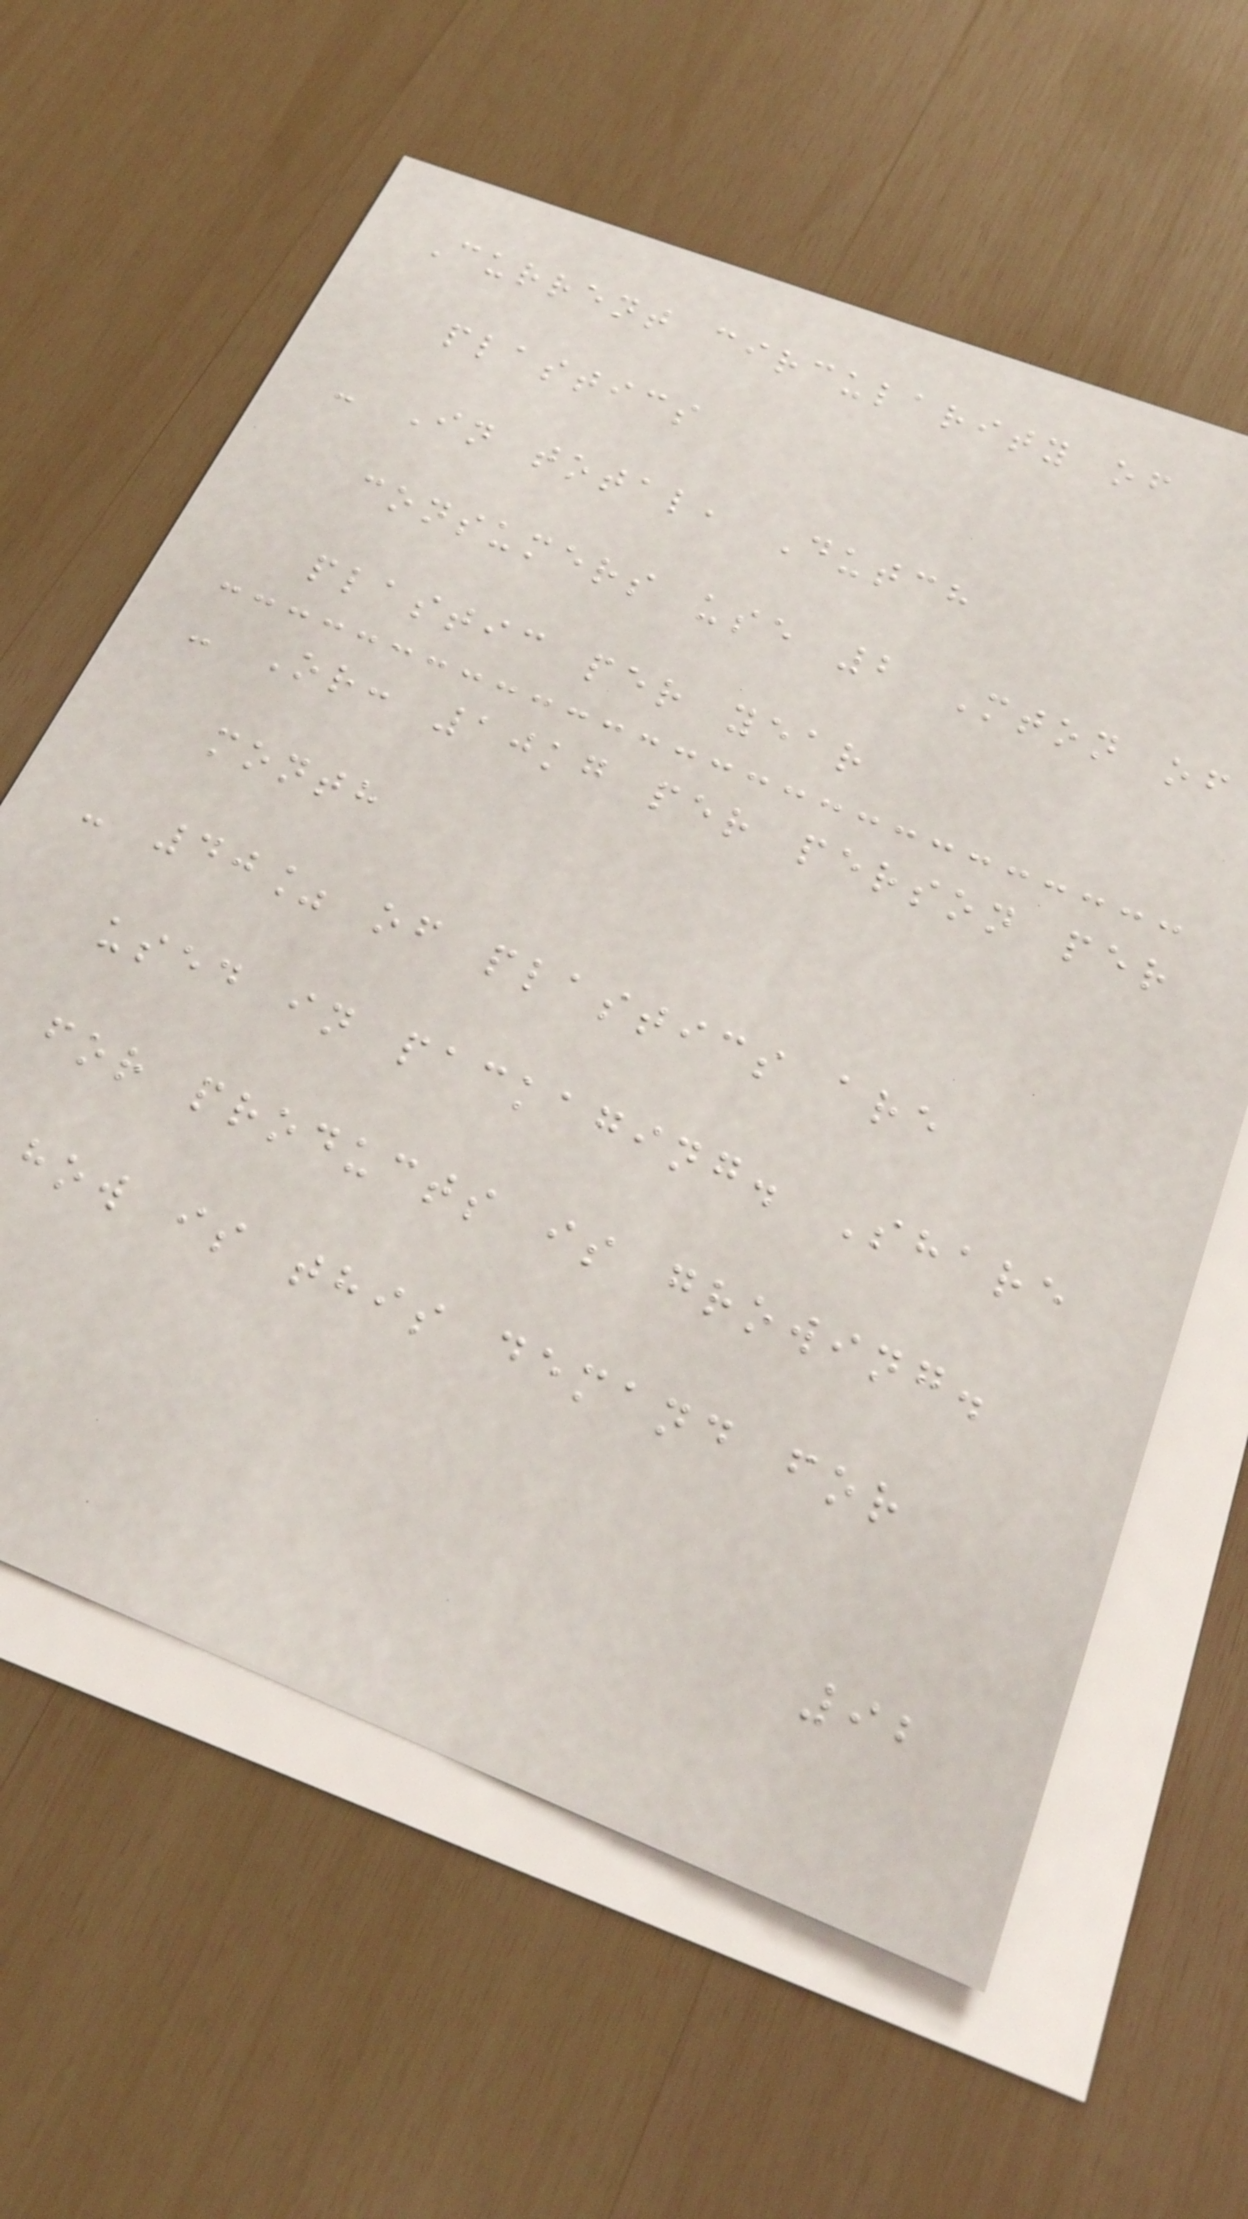Current circularity of
plastics
- In total, Dutch
consumers use 2 Mton of
plastic per year
- Or: 10kg per person per
month
- 40% of plastics are
used in packaging. Share
for products is growing.
how is this demand for
92
